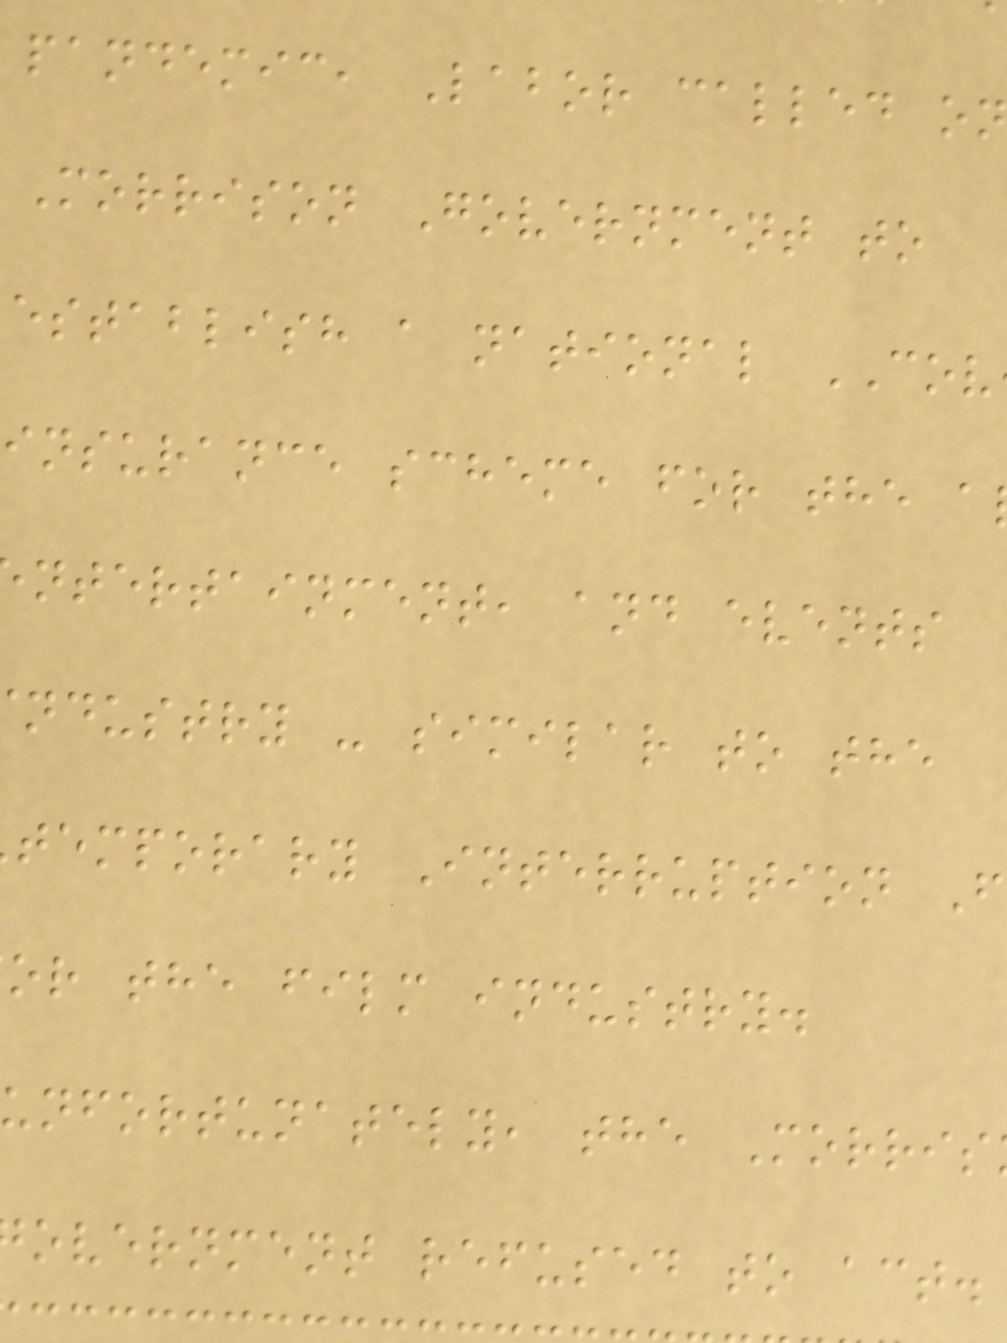pandemic, Labor called on
Morrison Government to
establish a national COV
insurance scheme for the a
ntertainment, and events
ndustry - similar to the
temporary Interruption F
or the film industry.
unfortunately, the Morris
overnment refused to act.
